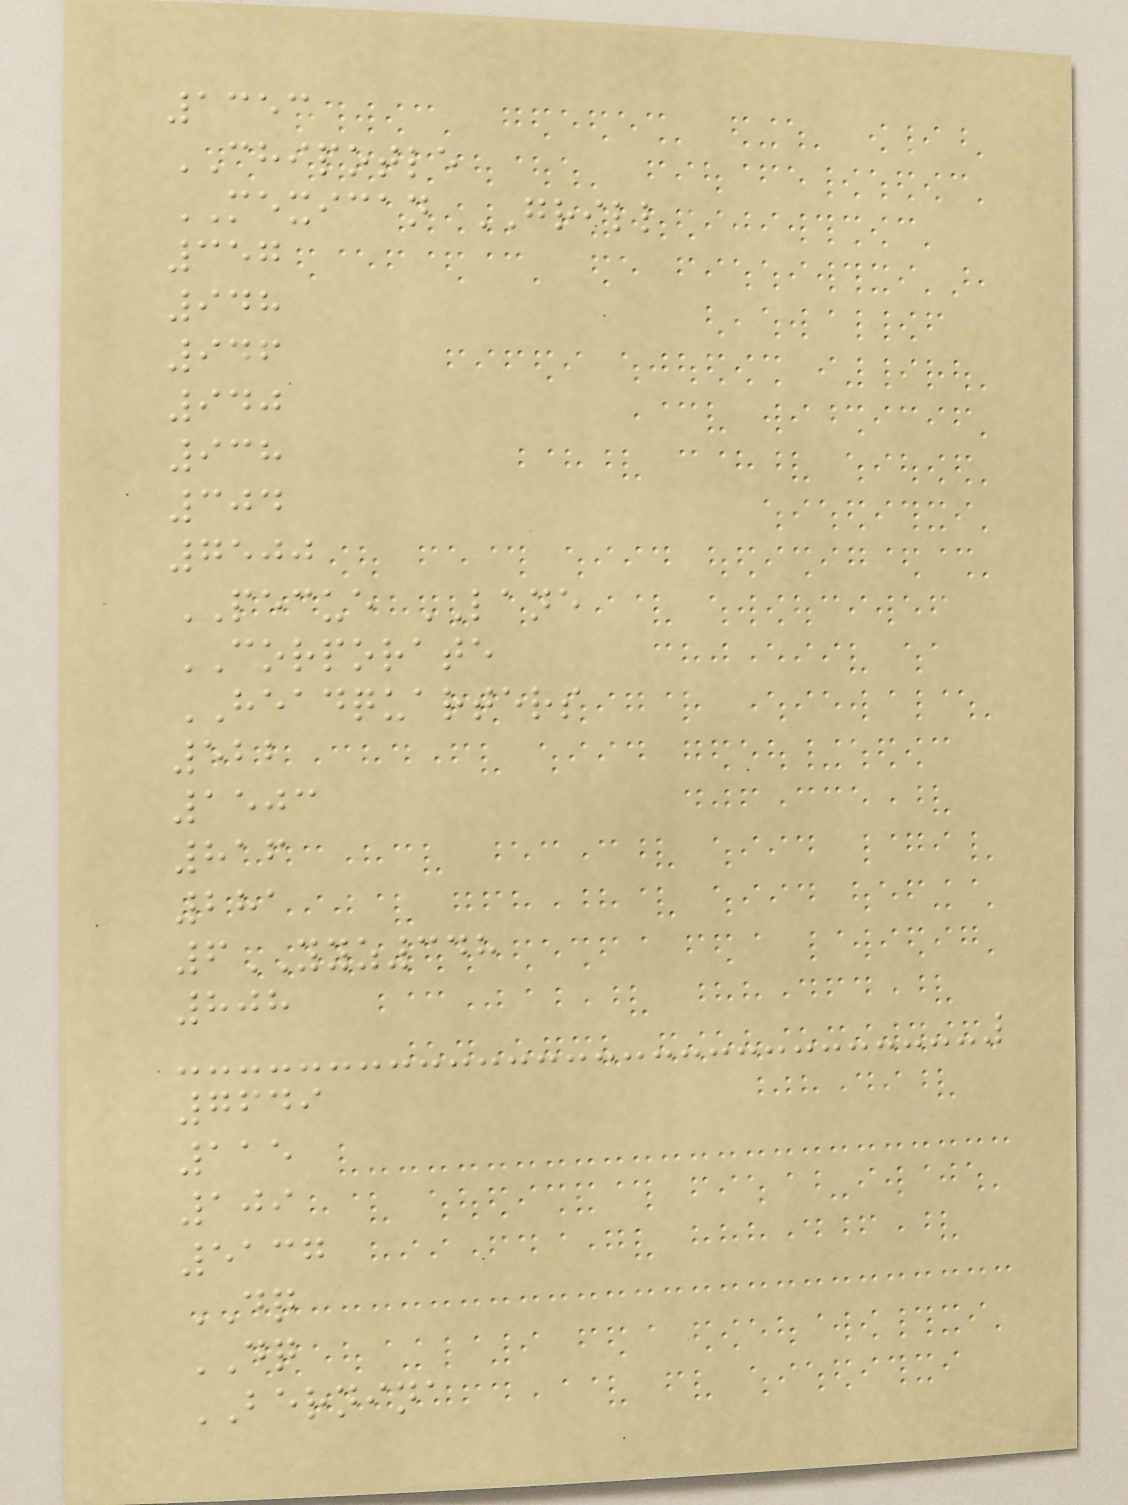1353
CHIPOTLE
MEXICAN GRILL
357
948
946
940
938
304
7500
PECUE LANE
CORPORATE
HEADQUARTERS
522
1503
816
281
6YYZ348
808
7649
115
109
5137
DQ
DQ
BERNINA
